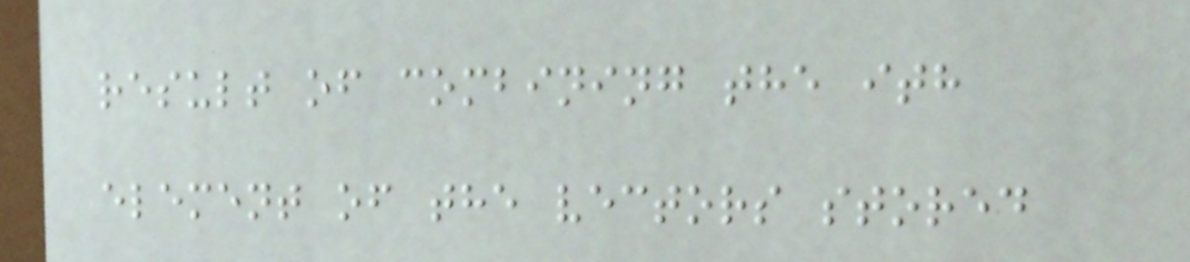result of combining the ith
element of the vectors stored
